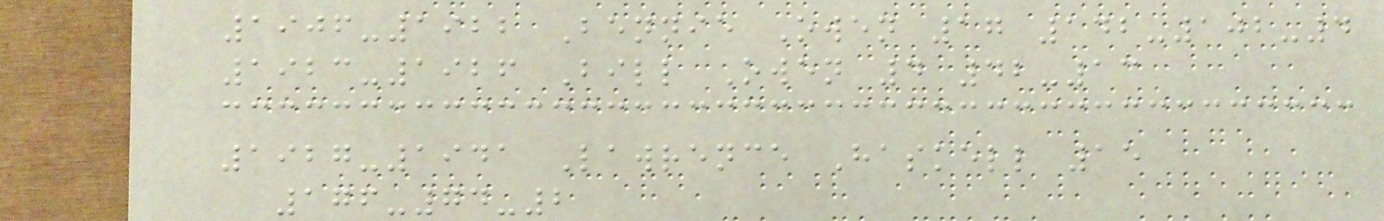1906-1922 Bennie Owen 17 142-102-4
1923-1926 Bill Owen 4 42-13
1927-1941 Lawrence Haskell 15
176-74-2
